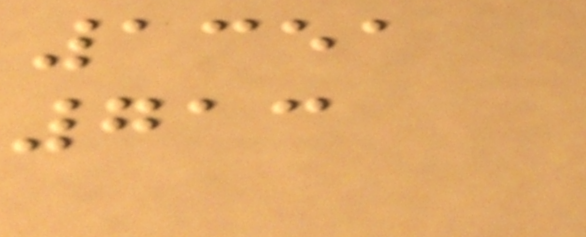1351
713
